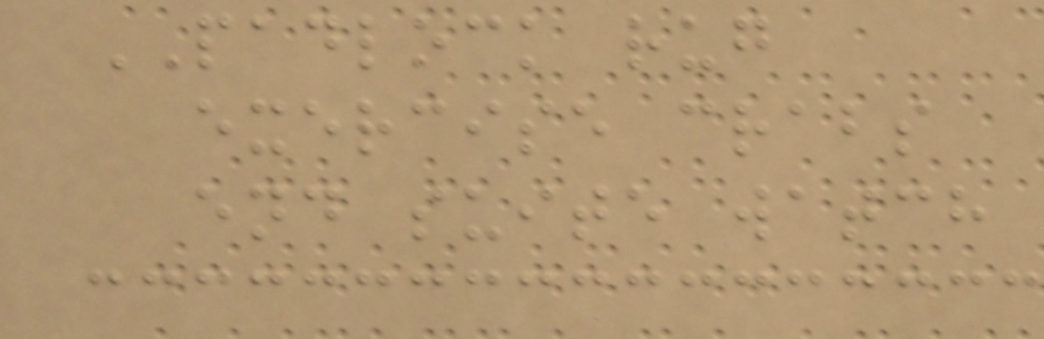PADLOCK rug
exercise crabs
end suite watch
